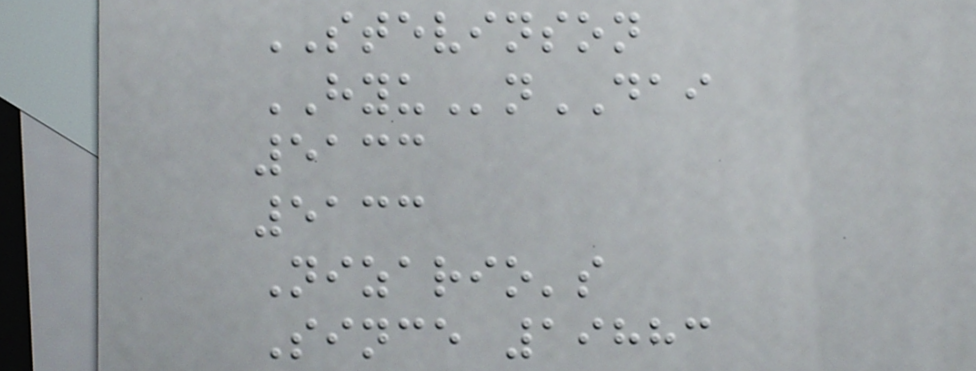STEVINSON
HYUnDAI
5133
5133
Nizario's
Since 19883
